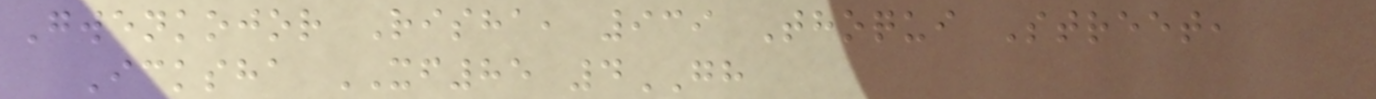Gwenkojor Risha, 939 Thoqui Street,
Icksha XF85 4GH
